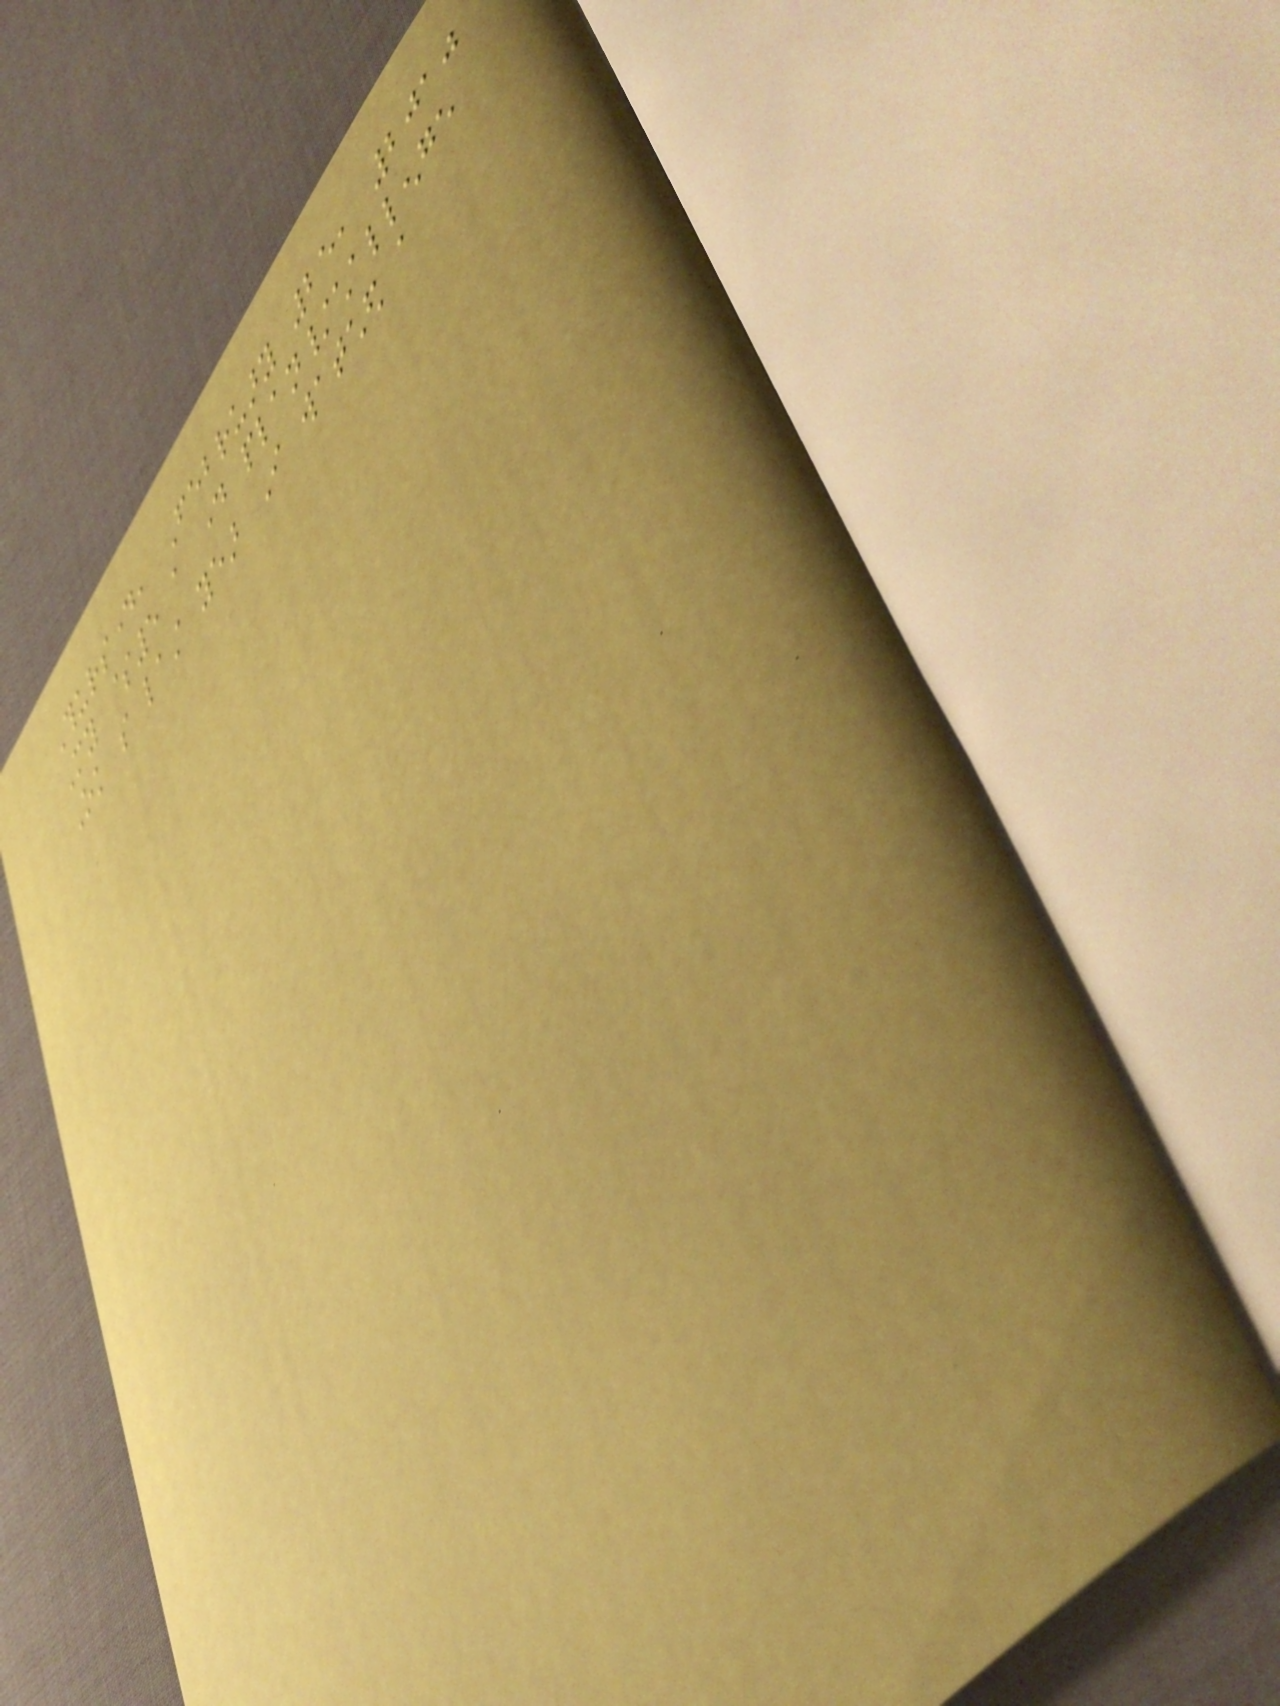Thursday, February 25, 2010
My $5 a day plan/challenge
Ok so last year I watched a
